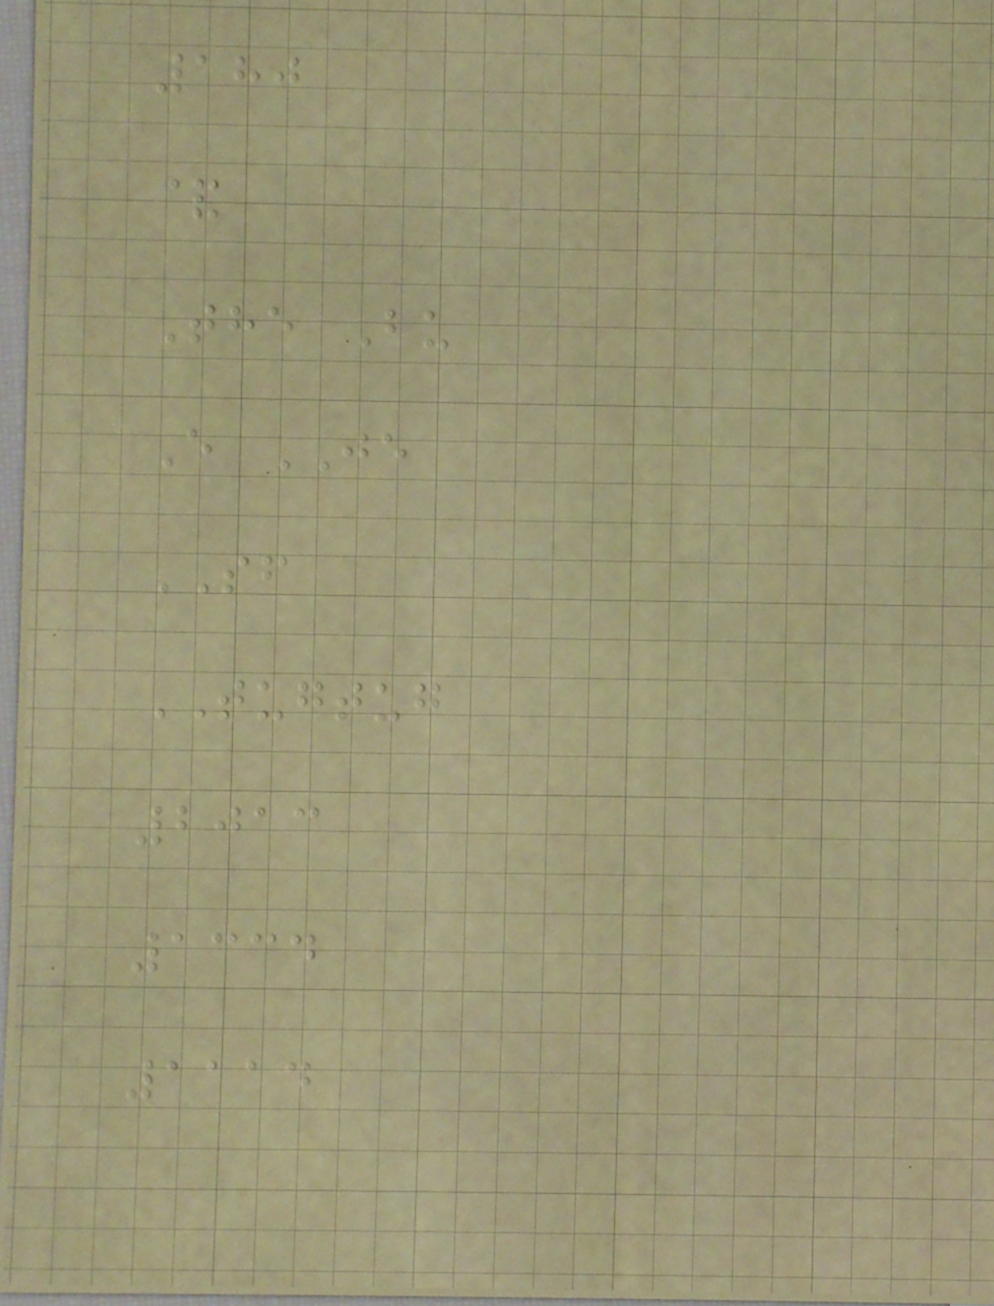180
&
The Bu
E JE
SF
TUGTUG
2013
1334
1114
